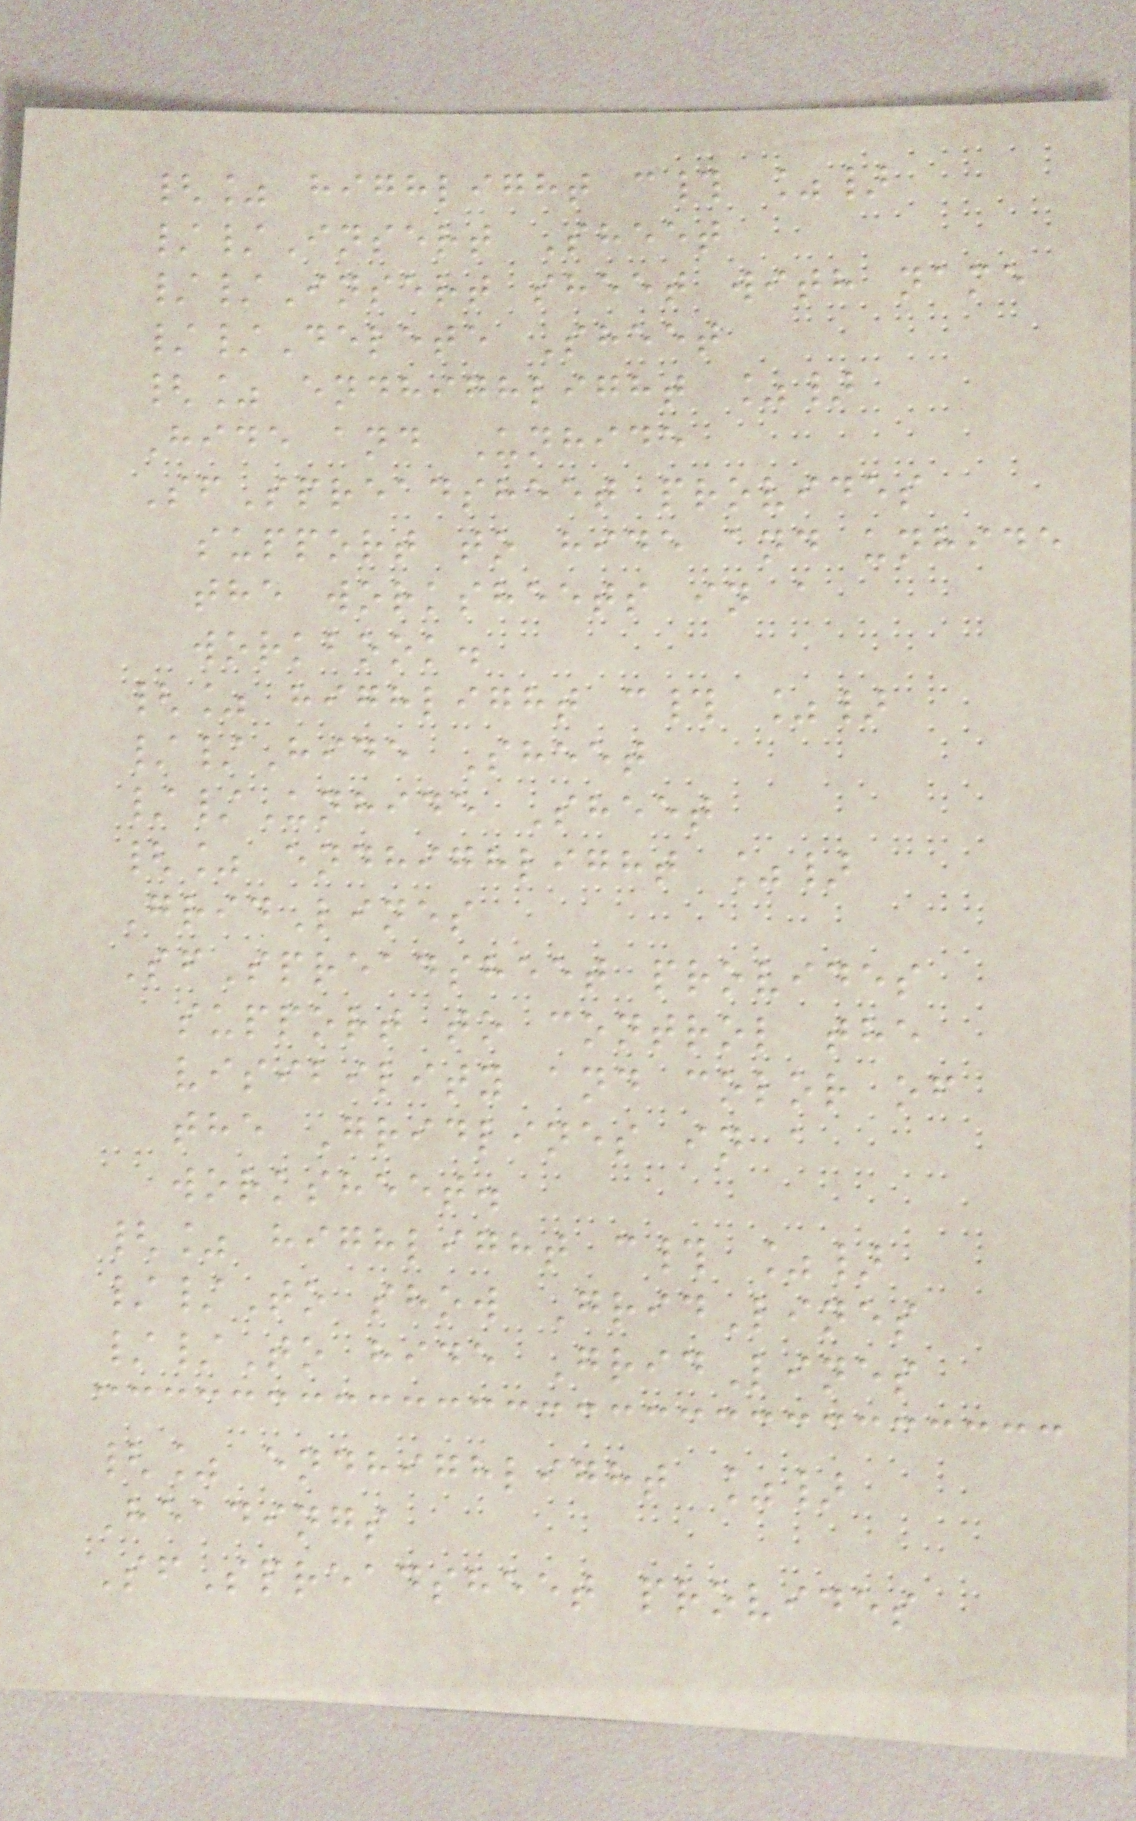{% highlight c# %}
//Insert Sheet
//Insert sheet with name
//Delete Sheet
{% endhighlight %}
Hide and Unhide
SfSpreadsheet provides
support to hide and unhide
the worksheets in a
workbook.
{% highlight c# %}
//Hide Sheet
//Unhide Sheet
{% endhighlight %}
GridLines
SfSpreadsheet provides
support to control the
visibility and color of
the Gridlines in a
worksheet.
{% highlight c# %}
//To show GridLines
//To hide GridLines
{% endhighlight %}
Headings
SfSpreadsheet provides
